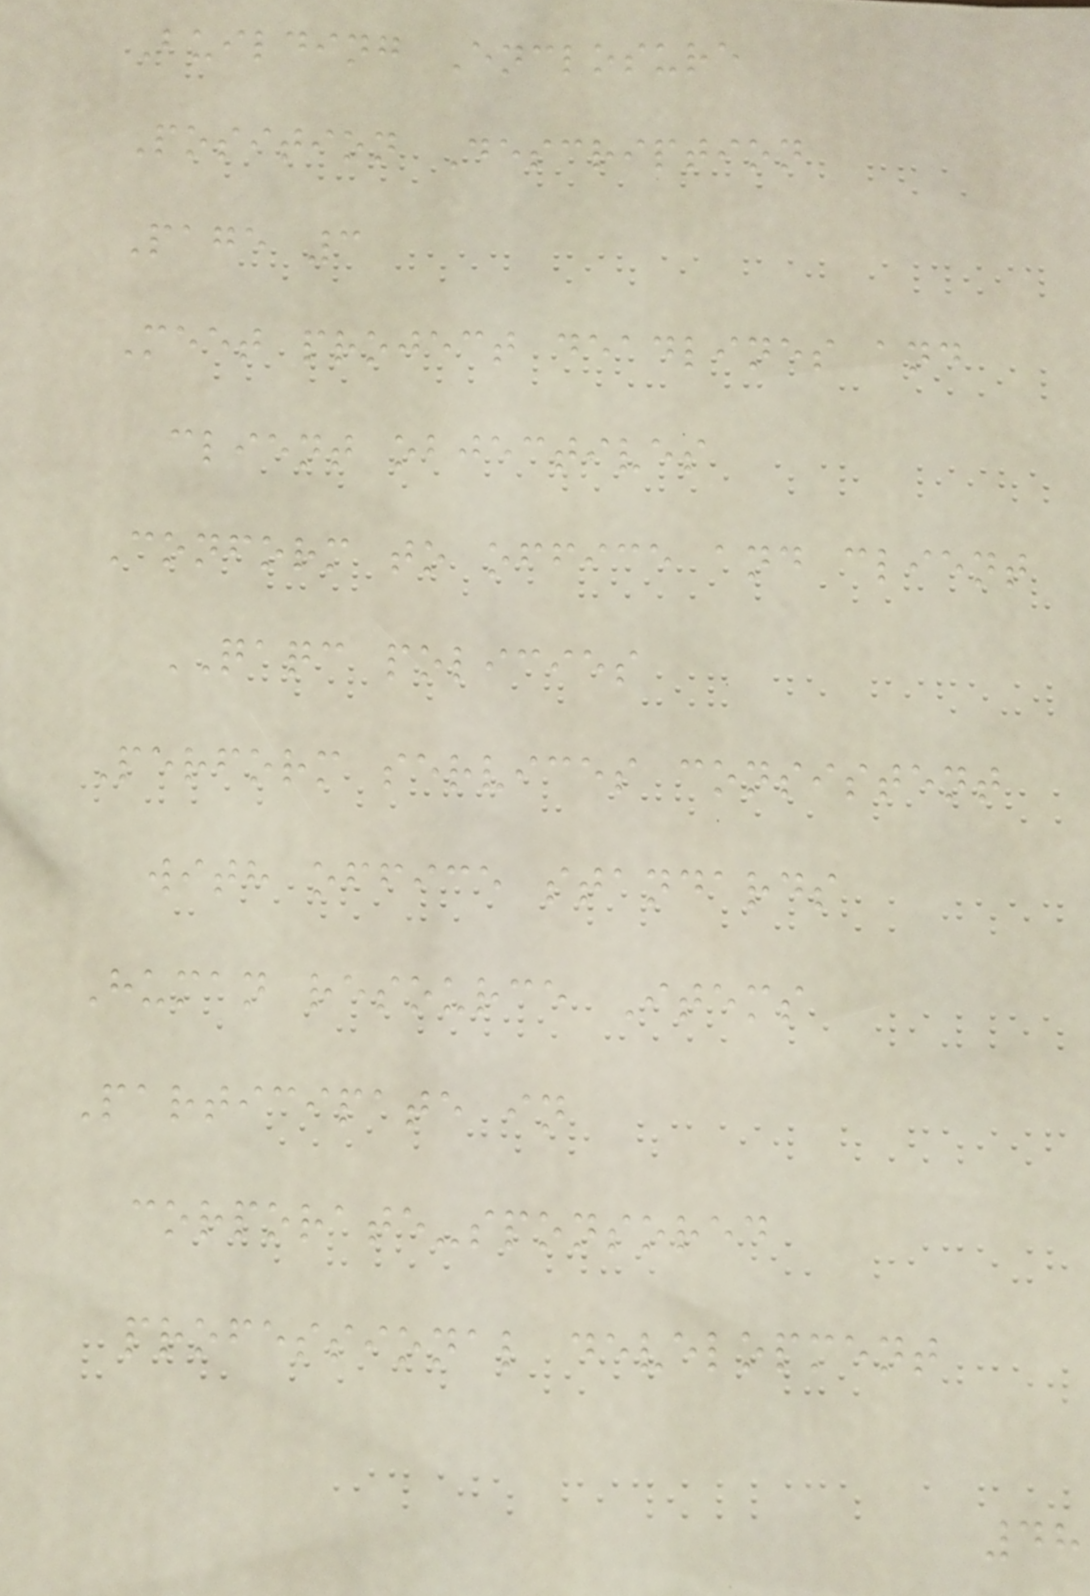Building Enclosure
Position Description
Page 3
Meet project deadlines and
client objectives
Conform to office and client
QAQC policies
Perform services consistent
with office standards
Human resource Items
Participate in
corporate-sponsored
professional development
48
